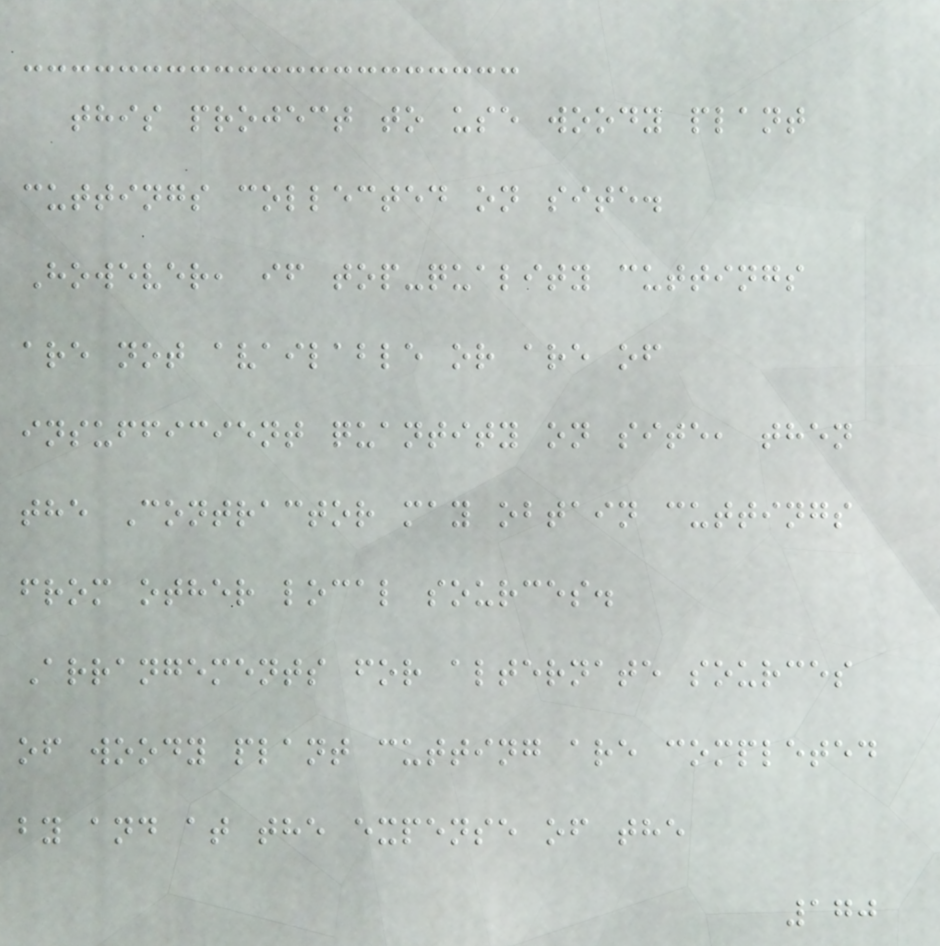this project to use woody plant
cuttings collected on site.
However, if top-quality cuttings
are not available or are of
insufficient quantity on site, then
the Contractor may obtain cuttings
from other local sources.
Arrangements for alternate sources
of woody plant cutting are completed
by and at the expense of the
170
